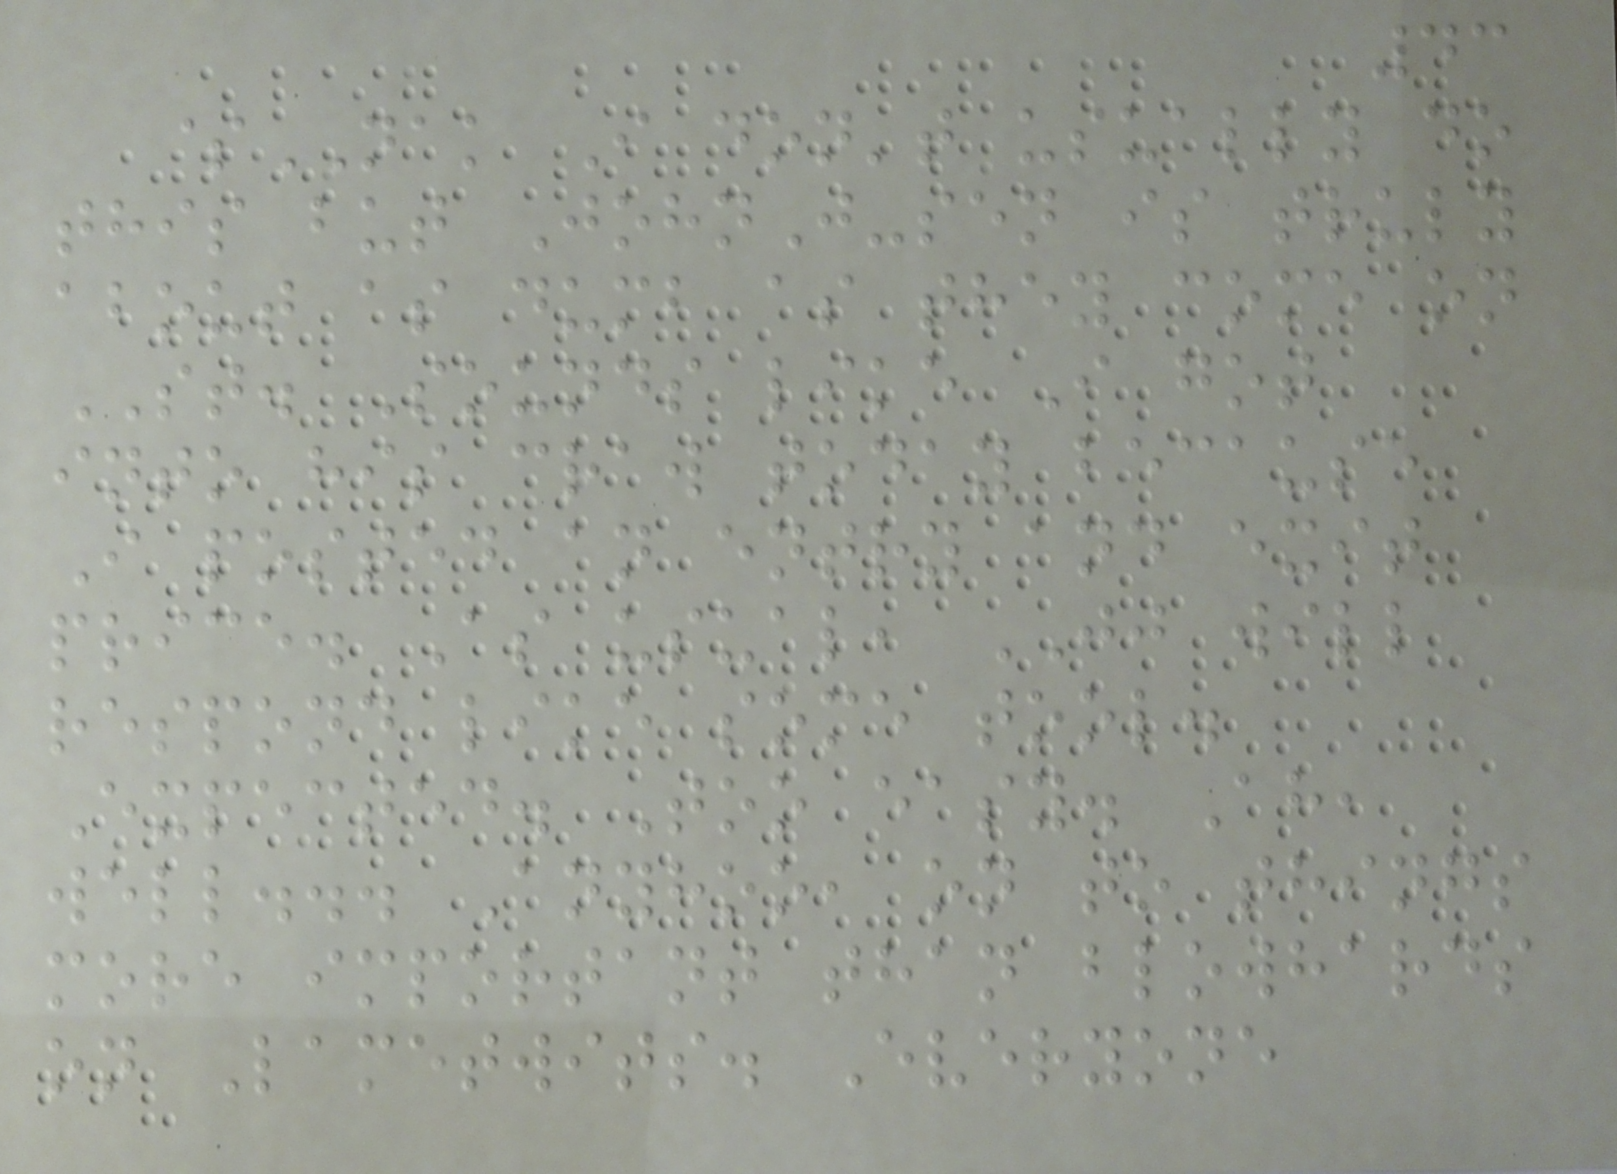43
$NAK I don't usually do
this but JohnJ-sen is truly
about as dumb as they come on
ST. Sounds like I got
into his craw today because
I posted an entry and exit
price. As usual, JJ will
respond like some tool.
Expected. Too easy. Ah,
well... Anyhoo, on to things
more important than blowhards
on Lametwits. Everyone
